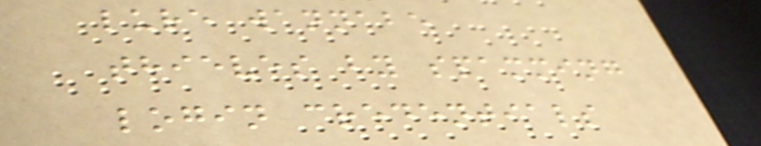lure wannabe
thieves by spamming
login credentials
